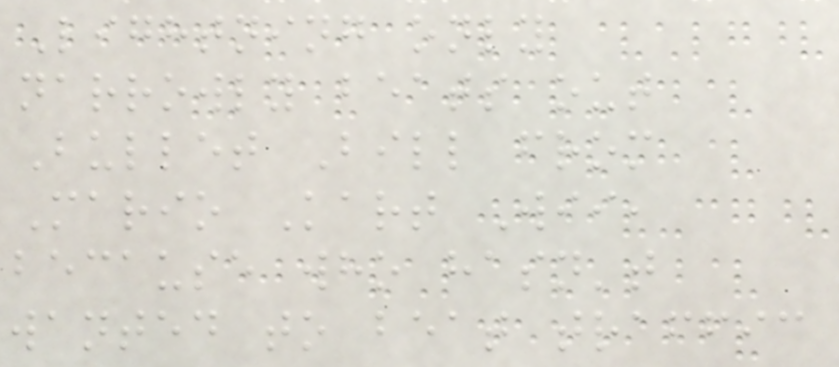Lightning only
narrowly beats out
Bullet Bill from
Mario Kart Wii,
because who hasn't
wanted to beat traffic
